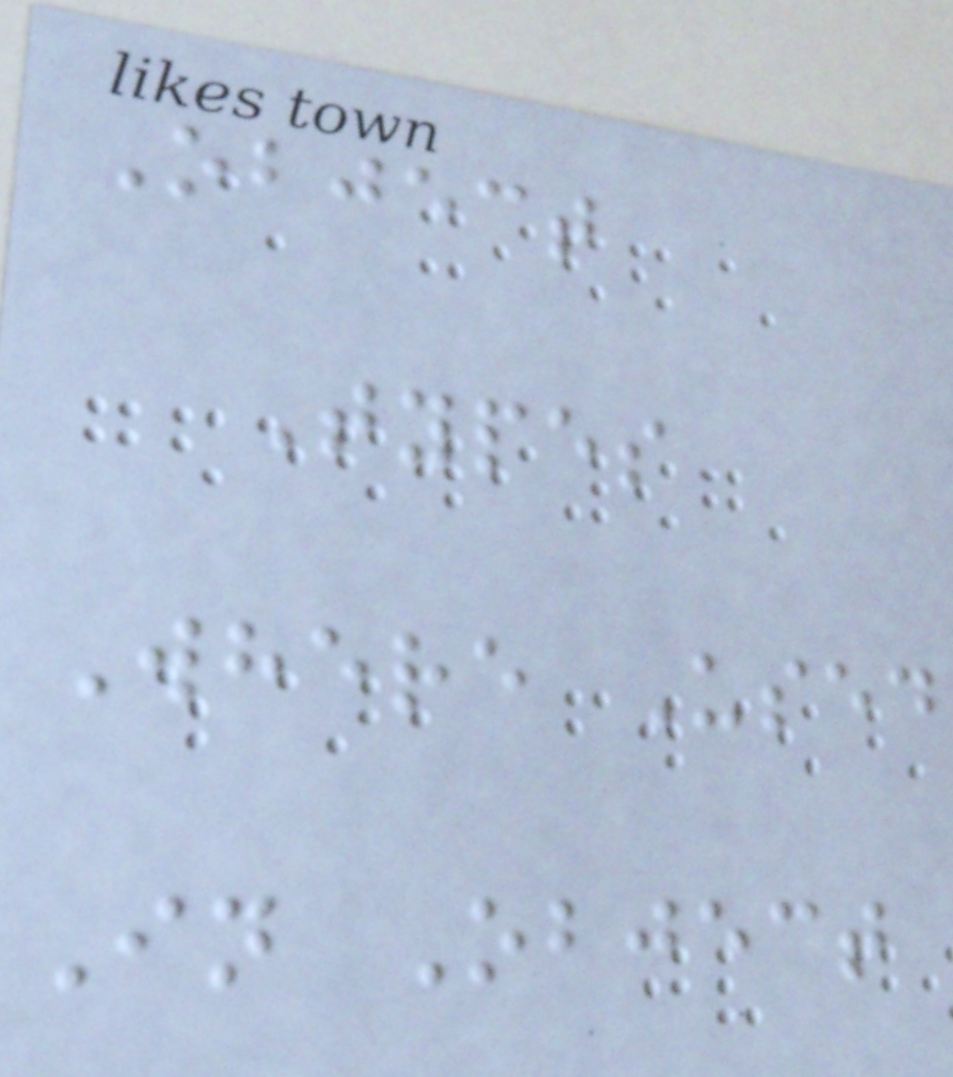Object
Types
Where Used
In Object
